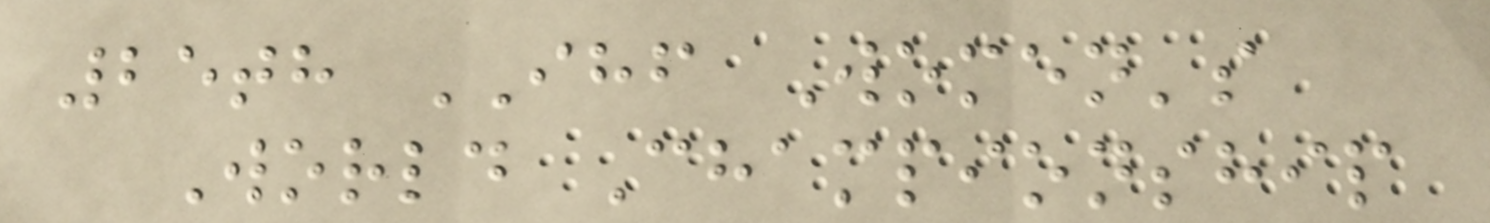25th IHF Women's
World Championship
